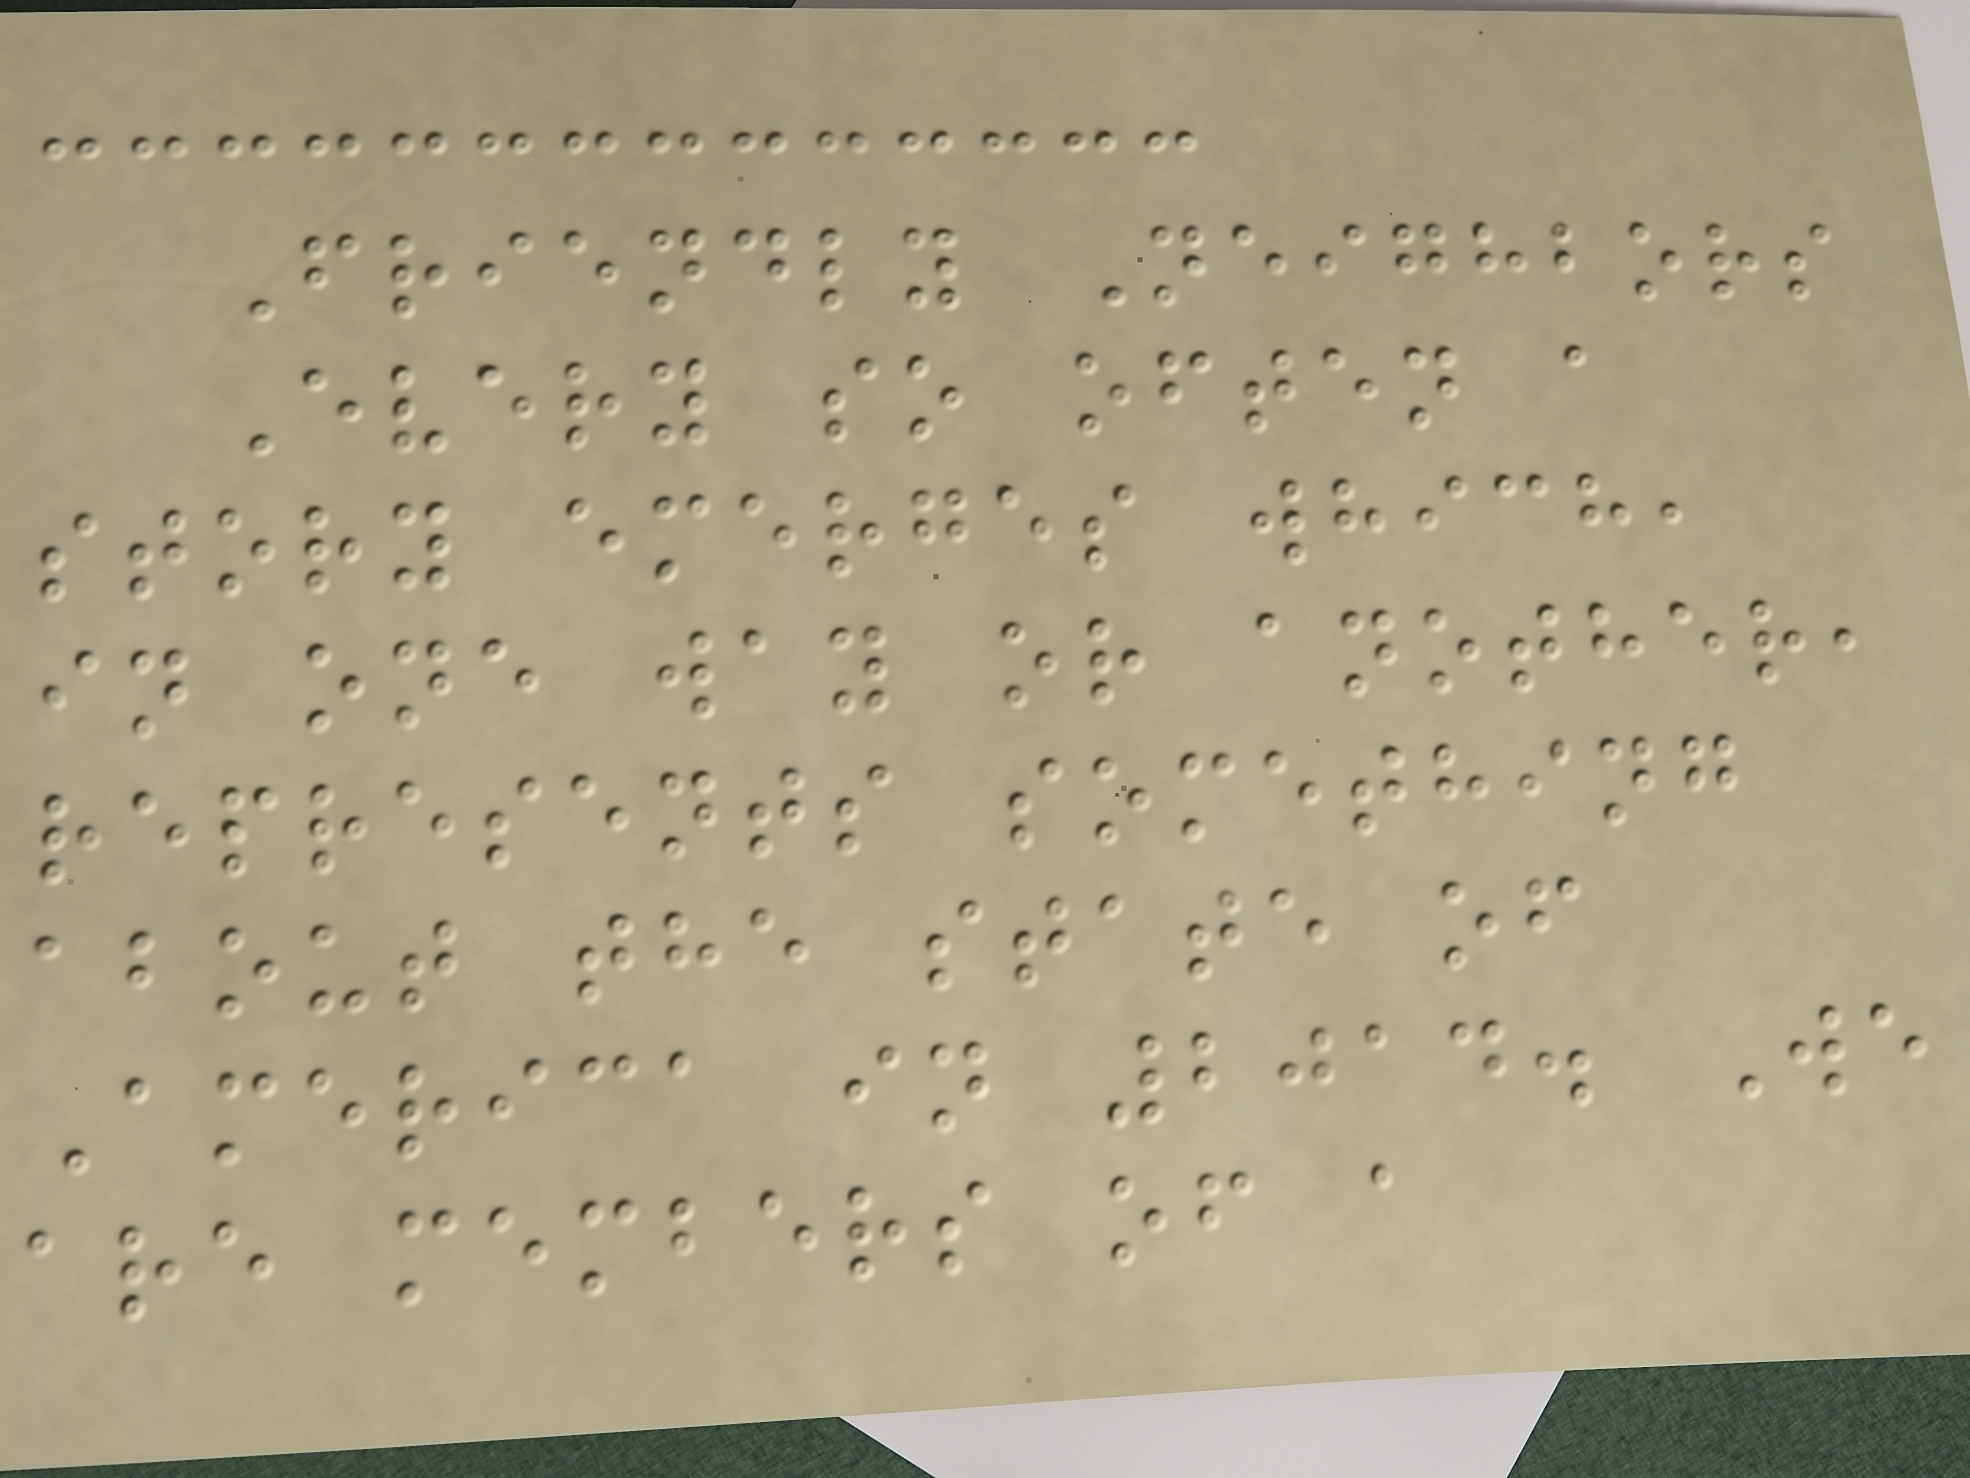Friendly Neighbors
Every so often a
story emerges which,
in one way or another,
represents something
about the state of
America in 2014. We
are members of a
